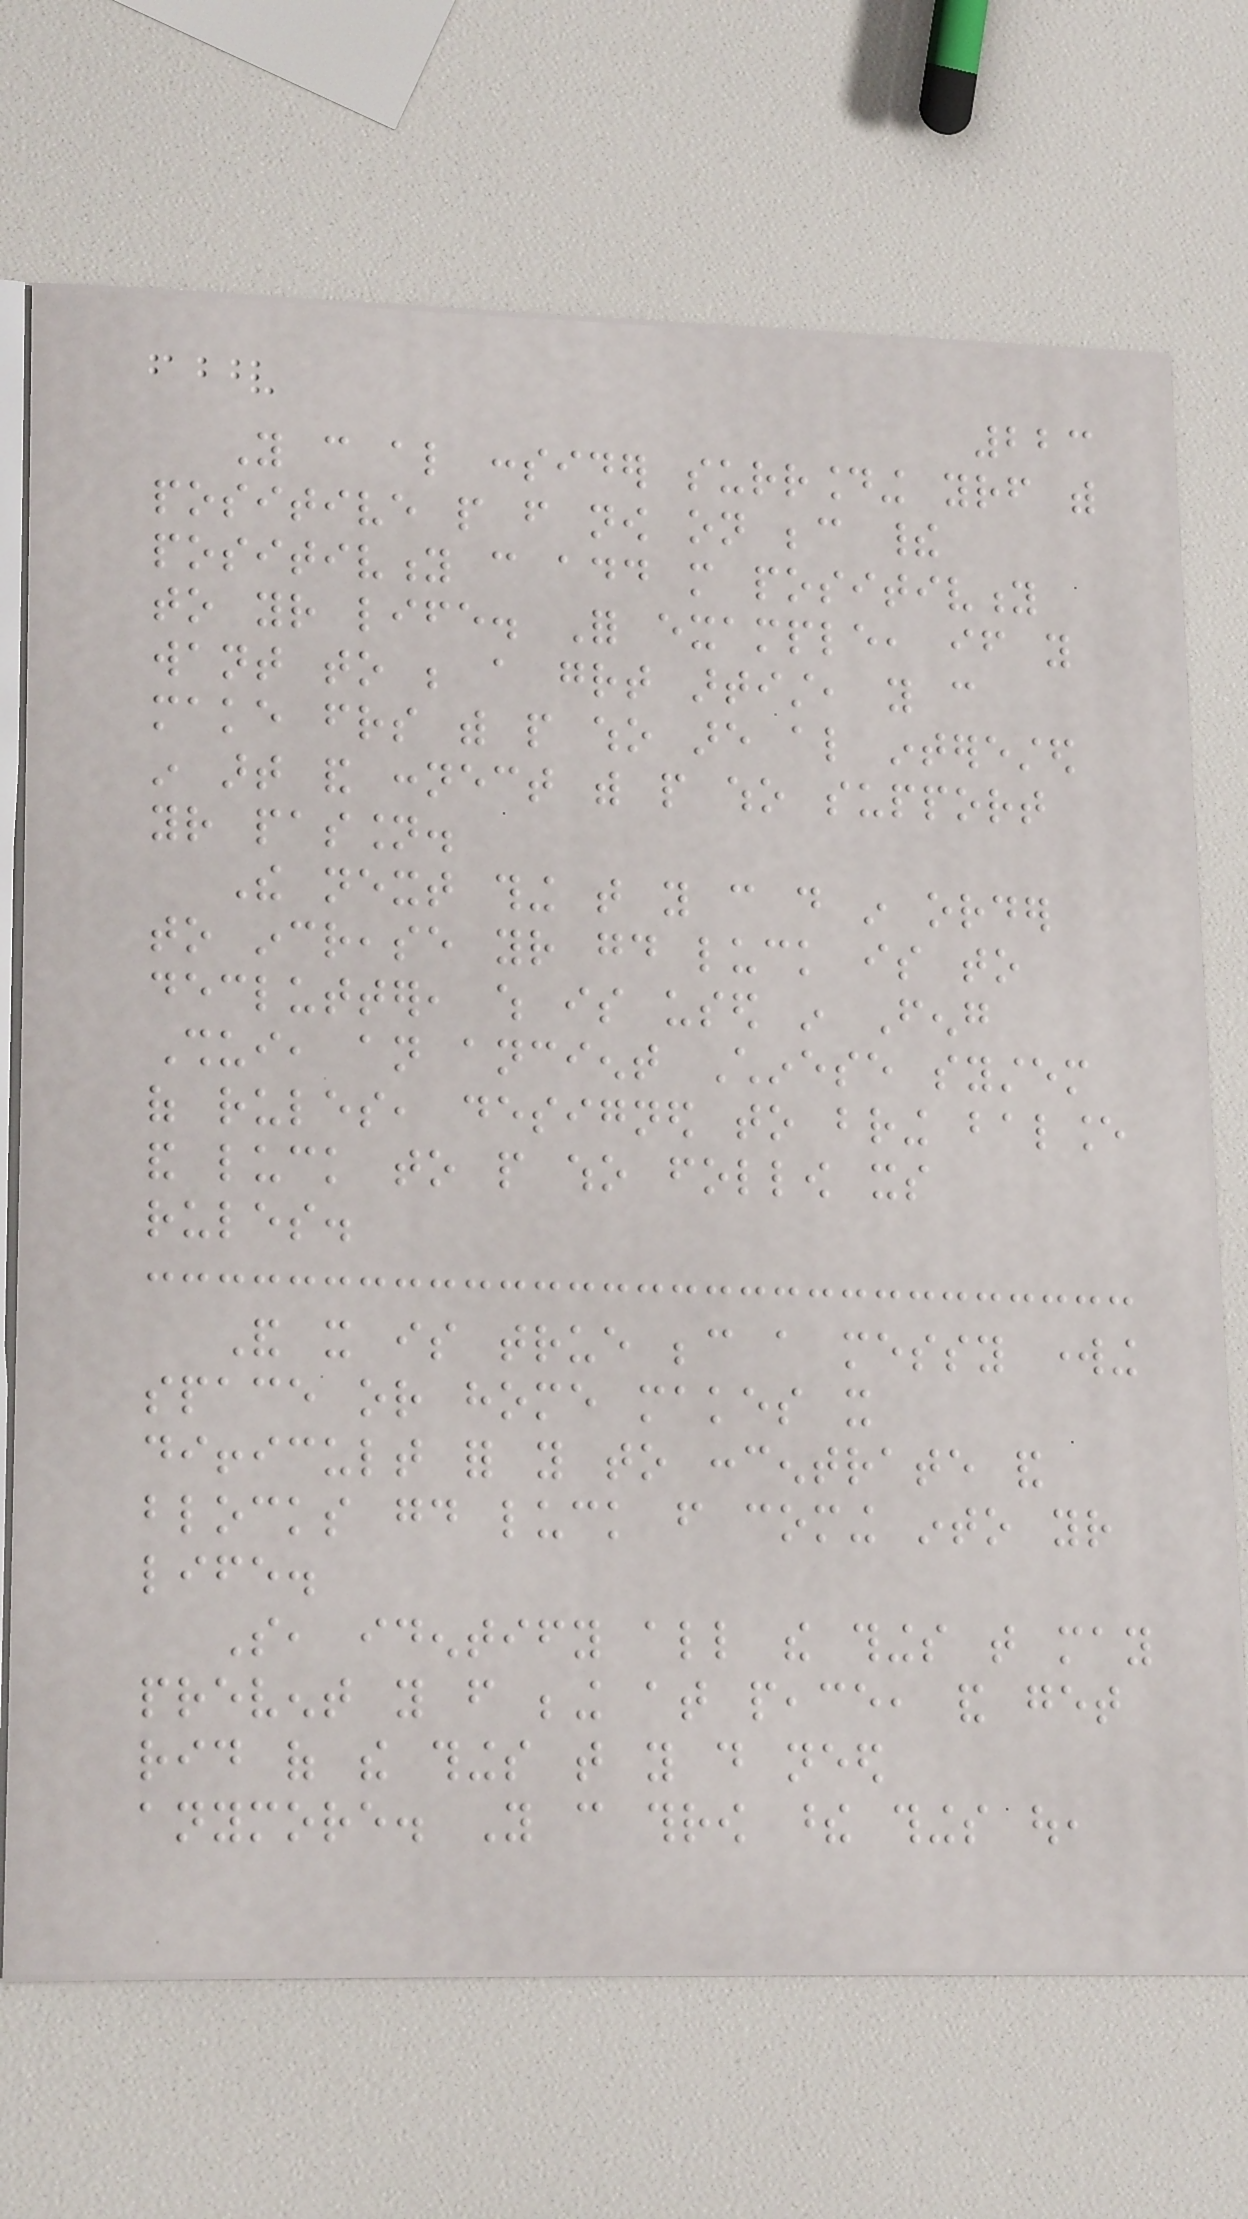223
You can also consider surrounding yourself with
positive people from now on because their
positivity can add more positivity
to your life. For example, if you
want to be a great artist, you can
make friends with people who are also interested
in art and connect with people who support
your passion.
The next thing that you can do in order
to increase your good luck is to
declutter, which is used in Feng
Shui, an ancient Chinese system
of rules, designed to bring balance
and luck to people who follow its
rules.
And it is true because a messy working
space or home makes it
difficult for you to concentrate and
blocks good luck from coming into your
life.
So, identify all the things that may
prevent you from being at peace, and get
rid of the things that you do need
anymore. You can throw these things out,
